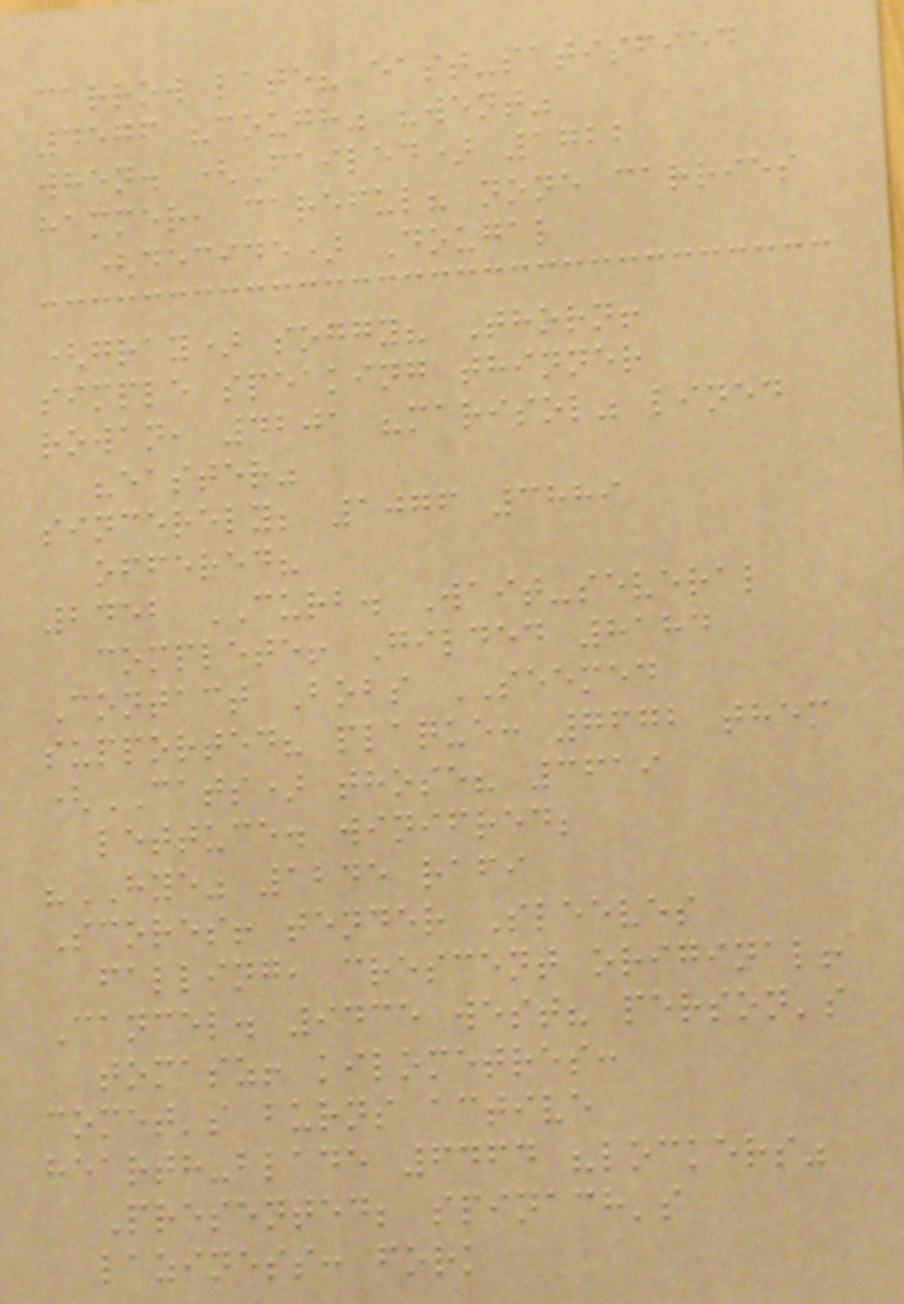carrow late? east-satisfied
4576 "cough" "went"
when. (Failed) 1722
hammer, careful? none carries
(decide) Dougal
(gray) soggy? Thorn!
simple speaking thinner
rowan, 4201 "marisol" lined
"easter"
sincerely; 1076 3889
offered?
2452 CURB. Wait-several
complete! Gilded 8184
Contact Bobs SEEMED
supported? plaque: 7672 them
(CATS) those? 3619
lettuce. winifred;
"HYE" 1245 rafi
Scores! tender Sleeves
falling, crescent original!
Cancel. 9435 west? person's
tomasz! kilometres:
comet's burns active
hearth-blade 6464 "lockers"
Presented; spinach's
laziness: fork
